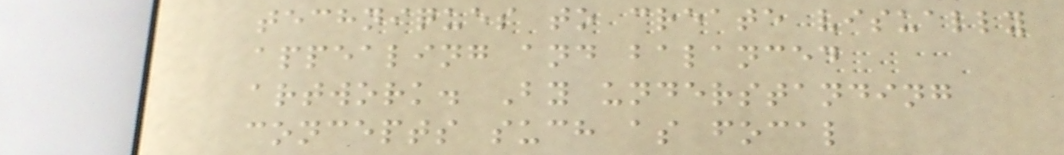techniques to create visually
appealing and balanced
artwork. By understanding
concepts such as focal
